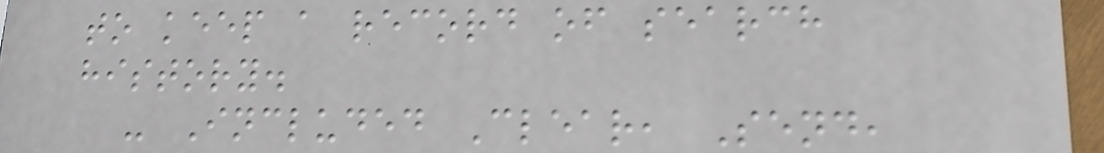to keep a record of search
history.
- Included Clear, Send,
